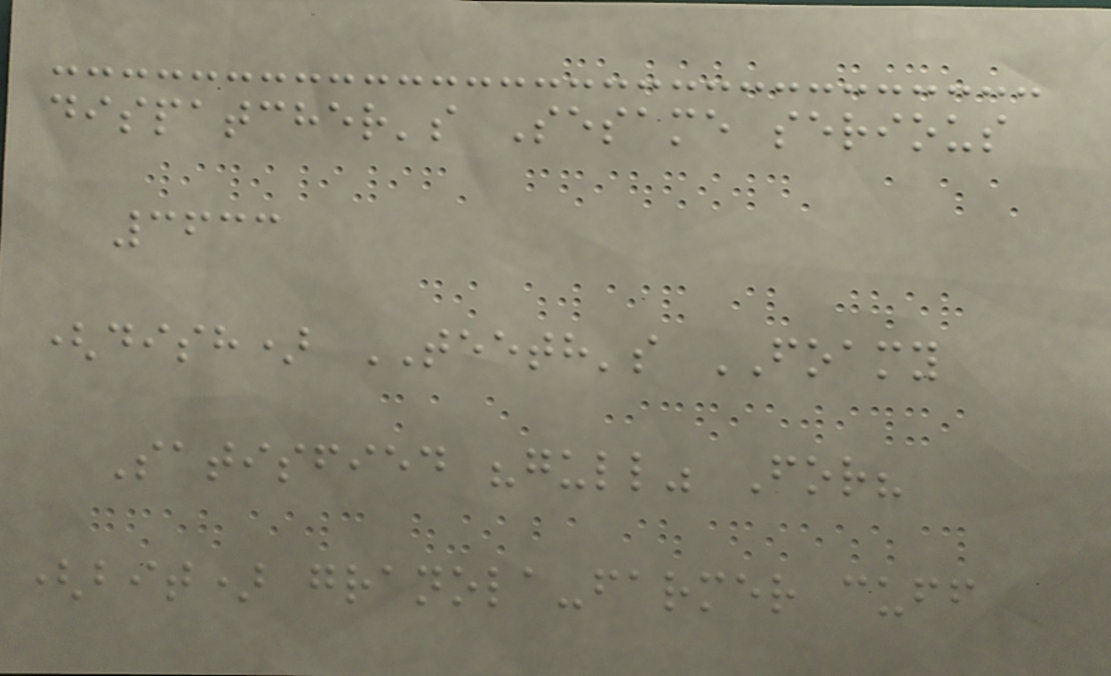dispatcher's Sesame serious
3633
(dish) TEETH's FOAMY
Satisfied "gull" For?
(bit) granola-farmer cuff
